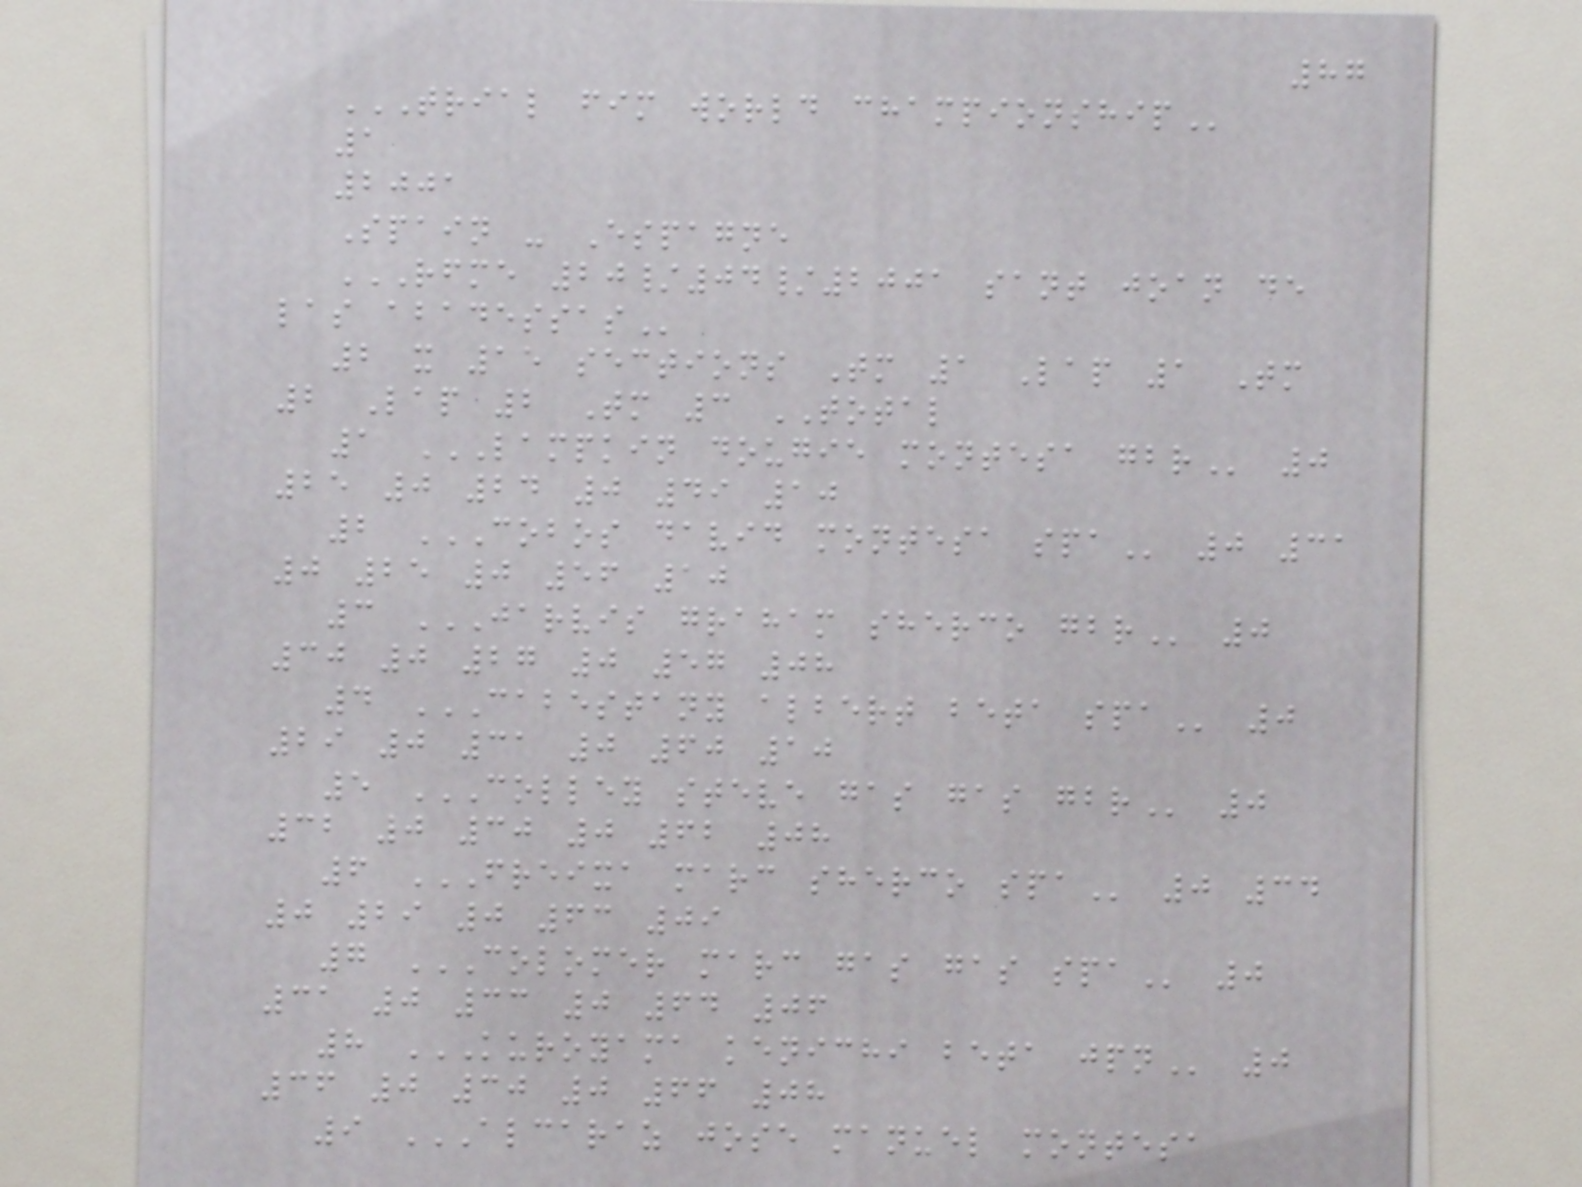87
TRIAL FIM WORLD CHAMPIONSHIP
1
2001
Spain - Espagne
RFME 20/04/2001 SANT JOAN DE
LAS ABADESSAS
2 x 15 sections Tm 1 Lap 1 Tm
2 Lap 2 Tm 3 TOTAL
1 LAMPKIN DOUGIE MONTESA GBR 0
25 0 24 0 49 10
2 COBOS DAVID MONTESA SPA 0 31
0 25 0 56 10
3 JARVIS GRAHAM SHERCO GBR 0
30 0 27 0 57 08
4 CABESTANY ALBERT BETA SPA 0
29 0 31 0 60 10
5 COLLEY STEVE GAS GAS GBR 0
32 0 30 0 62 08
6 FREIXA MARC SHERCO SPA 0 34
0 29 0 63 09
7 COLOMER MARC GAS GAS SPA 0
31 0 33 0 64 06
8 KUROYAMA KENICHI BETA JPN 0
36 0 30 0 66 08
9 ALCARAZ JOSE MANUEL MONTESA
